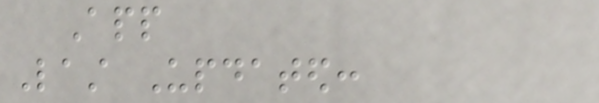App
Last Updated:
